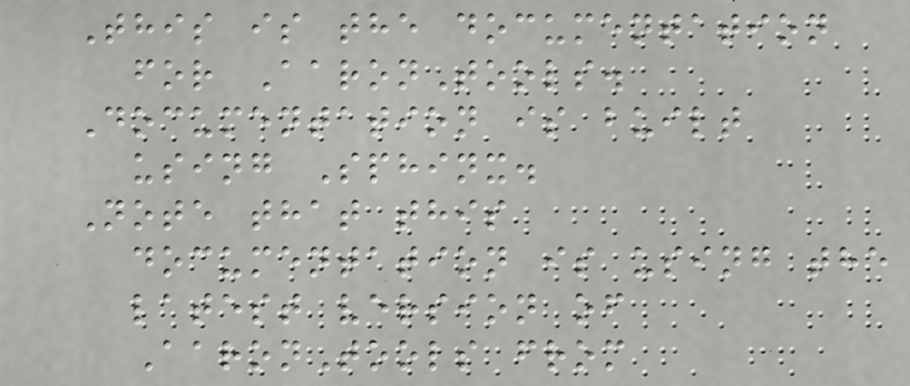This is the documentation
for AaronTools.
Documentation is built
using Sphinx.
Note that this
documentation is using the
latest version of
AaronTools from
